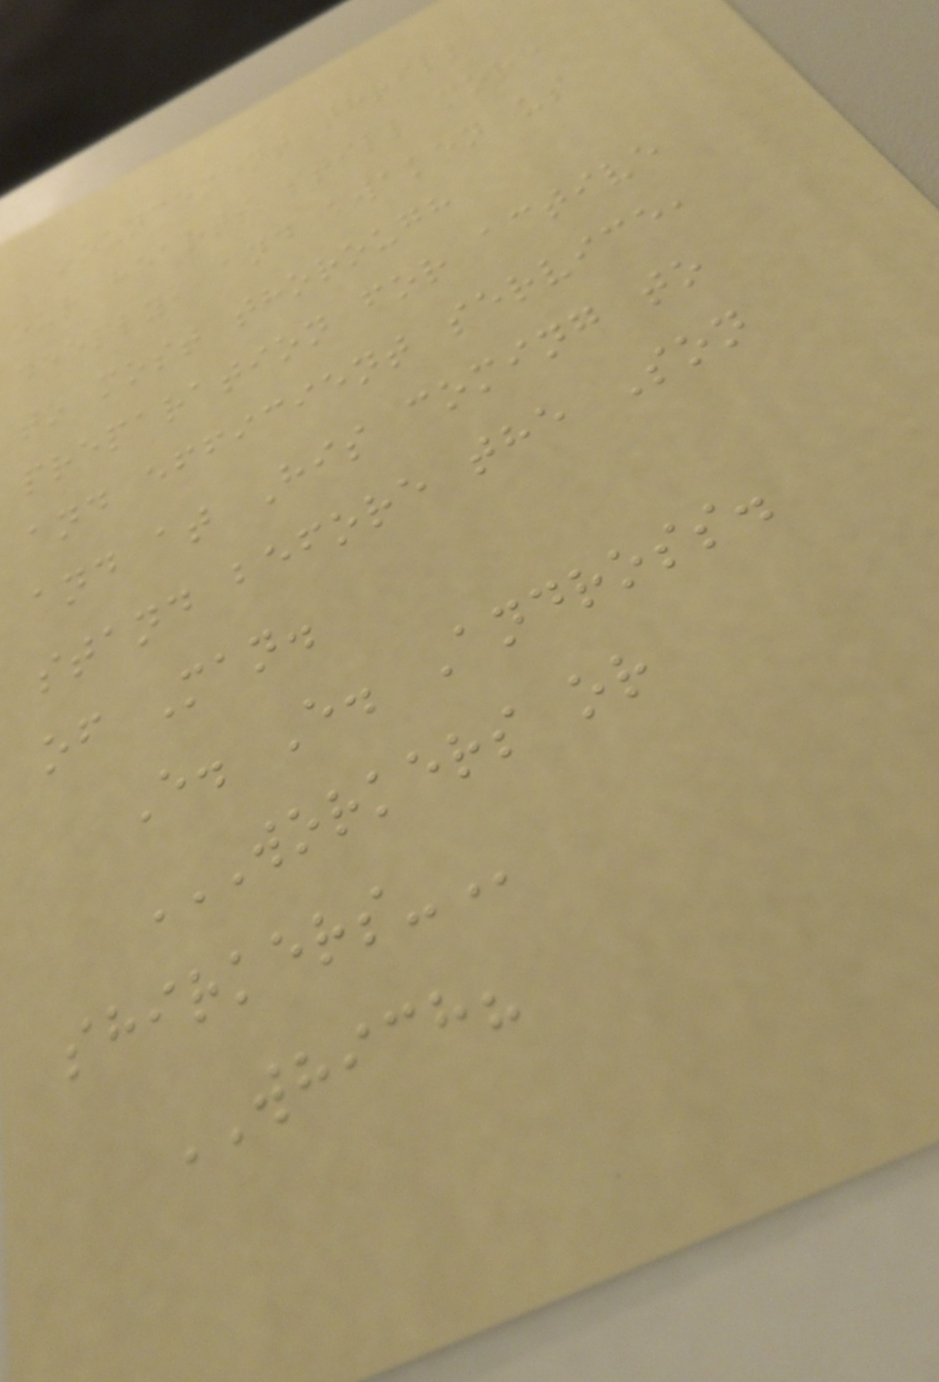nouncement thrill
our hearts still more
deeply, and awaken us
to most thorough
preparation for active
and efficient service,
and at His coming to
stand before the Son
of Man.
E. E. Andross.
WORKERS OR
SHIRKERS-
WHICH?
